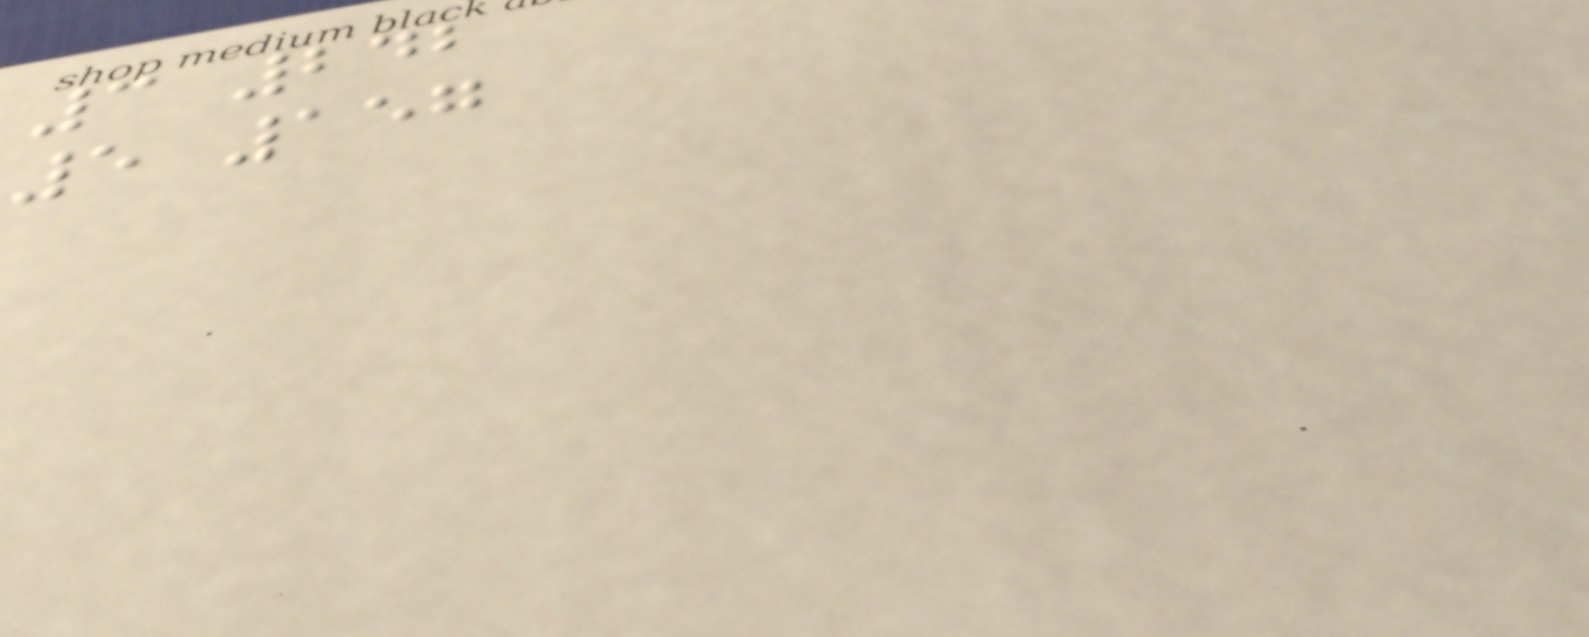3 242
5 157
